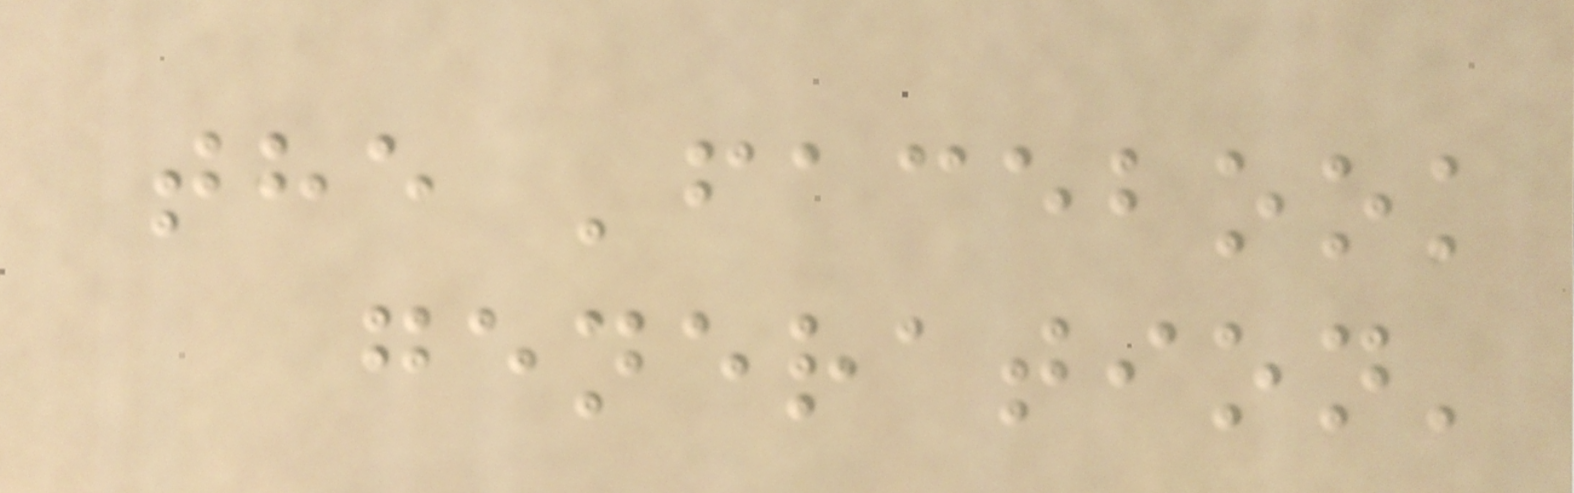the 'facebook
generation'
